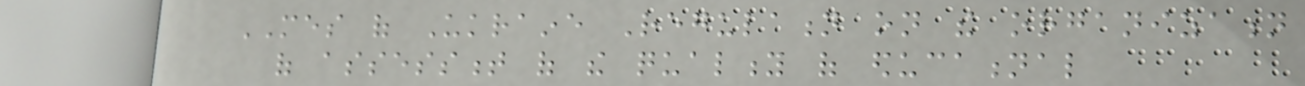MES of Ukraine Regulation on the organization
of assessment of the quality of educational
